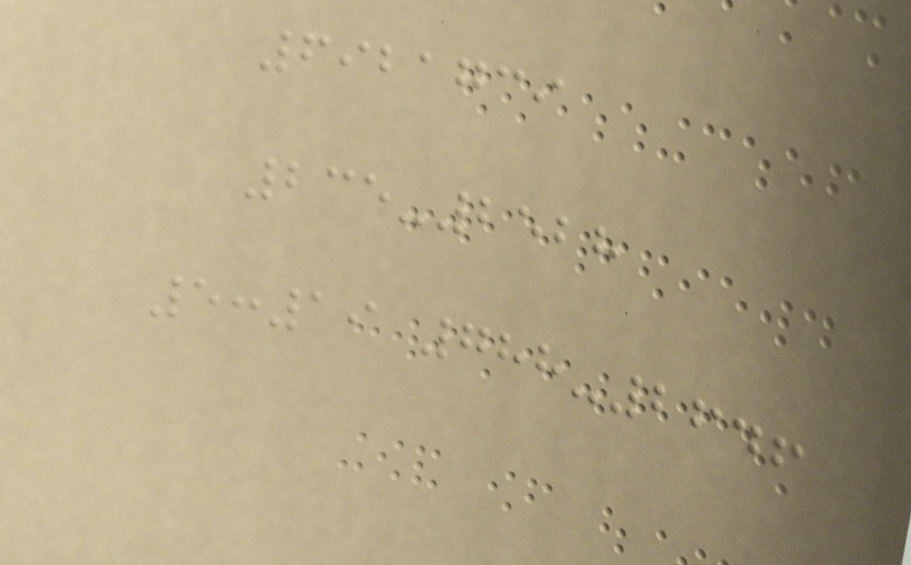6921739
235-2528
5:19 788-2646
